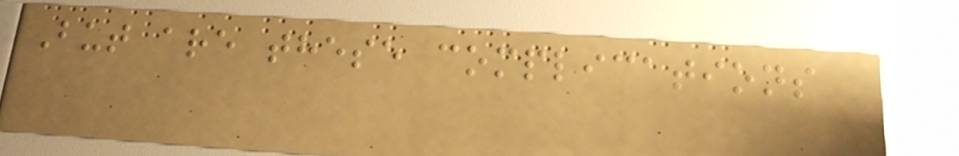But are these complications
